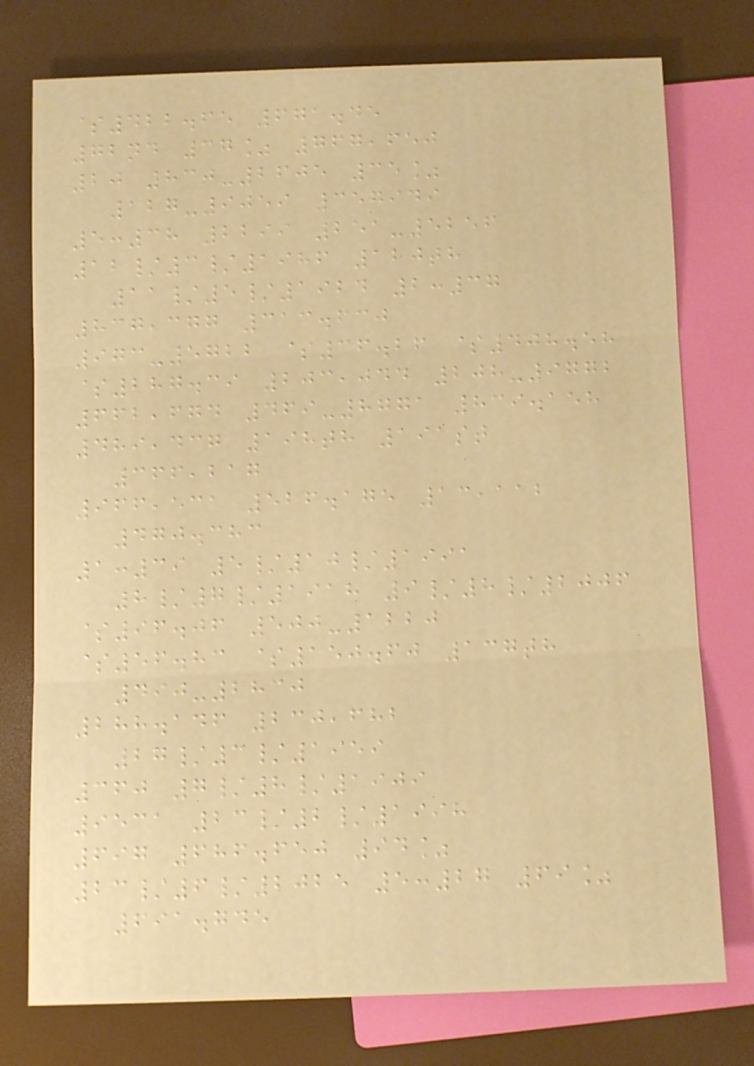$422.65 671.45
72nd 37% 767,650
20 830-2605 35%
127-9059 357949
5:38 2299 251-5256
12/3/1986 120th
11/5/1924 2:37
837,377 313.630
973-5722 $36.26 $408.58
$287.39 203,044 208-9772
662,674 469-8771 839.158
489,437 198th 191st
366,217
966,531 526.175 13,112
470.383
1:39 5/10/1991
8/7/1918 9/8/2006
$96.06 500-1220
$56.83 $150.60 137th
490-2830
288.146 230,682
27/3/1959
360 7/8/1909
9531 23/2/1998
697 686.650 94%
23/6/2025 5:27 69%
691.745
